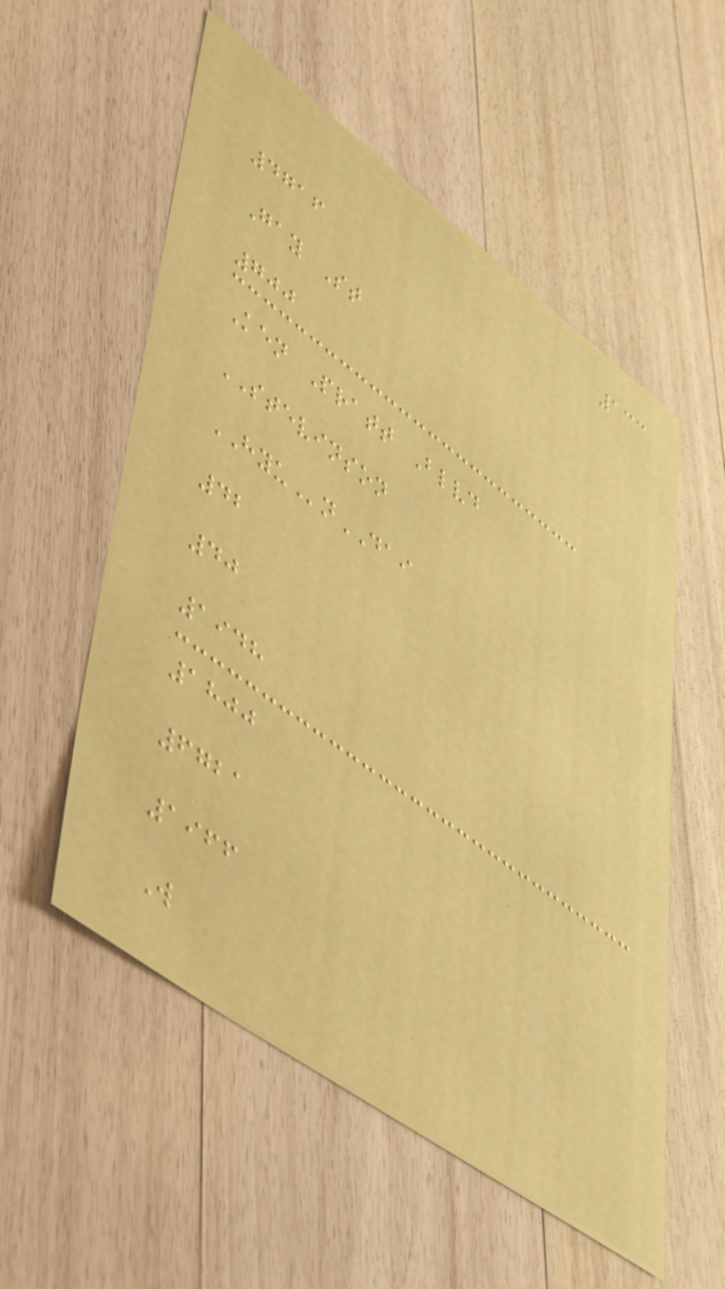133
4716
Gay St
700
Ken Pratt Blvd
STEVINSON
HYUnDAI
42
40
1948
1800
6721
1966
W
